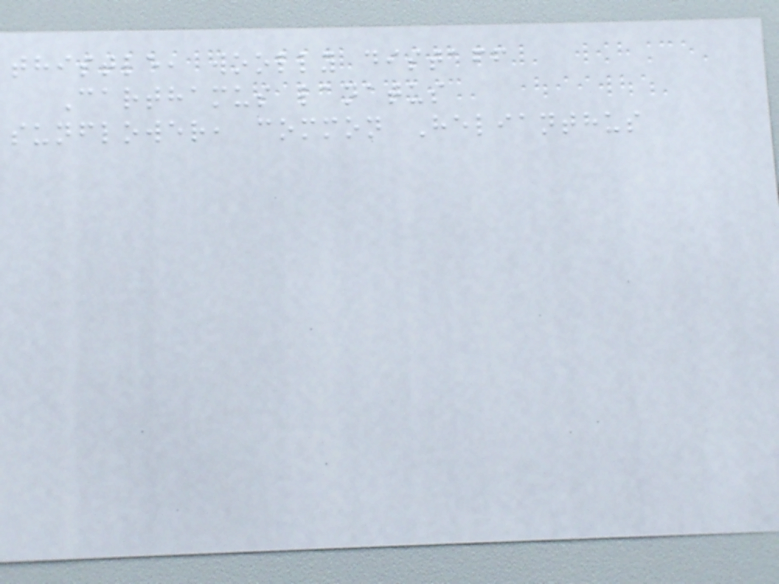thistle, woolly distaff
Carthamus lanatus
sunflower, common Helianthus
